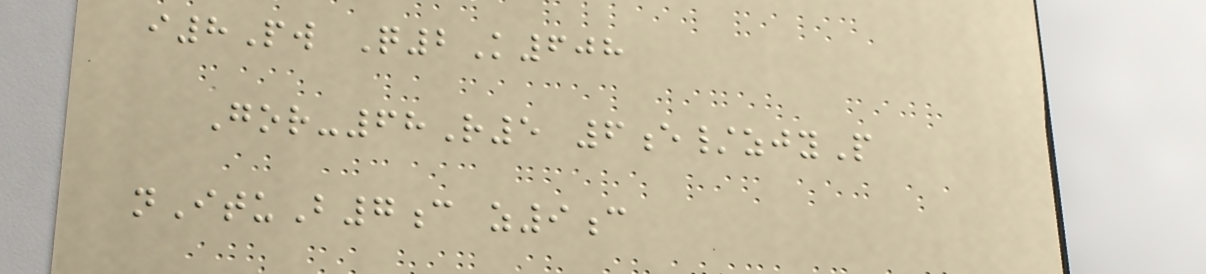i8Pw Q2K608
Gor-68R5 6e/zjyP
nItuB7c z9c
